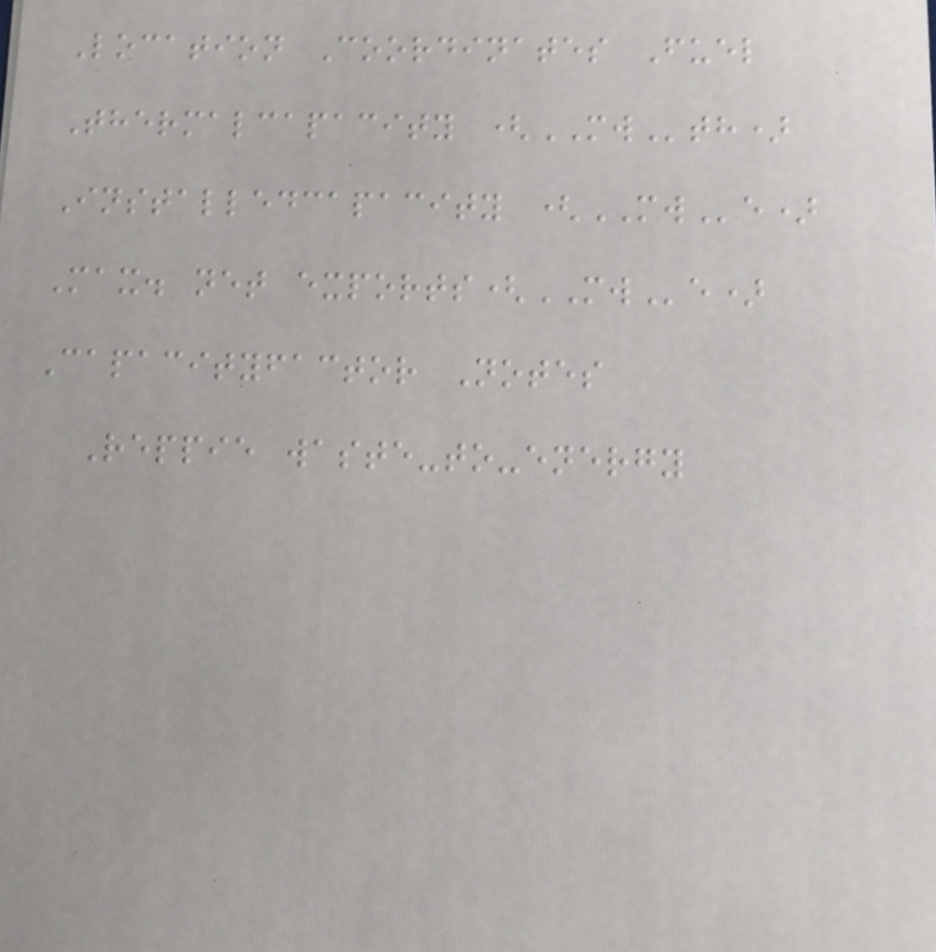Location Coordinates Fuel
Thermalcapacity (MWth)
Installedcapacity (MWe)
Max. net exports(MWe)
Capacityfactor Notes
Reppie waste-to-energy
